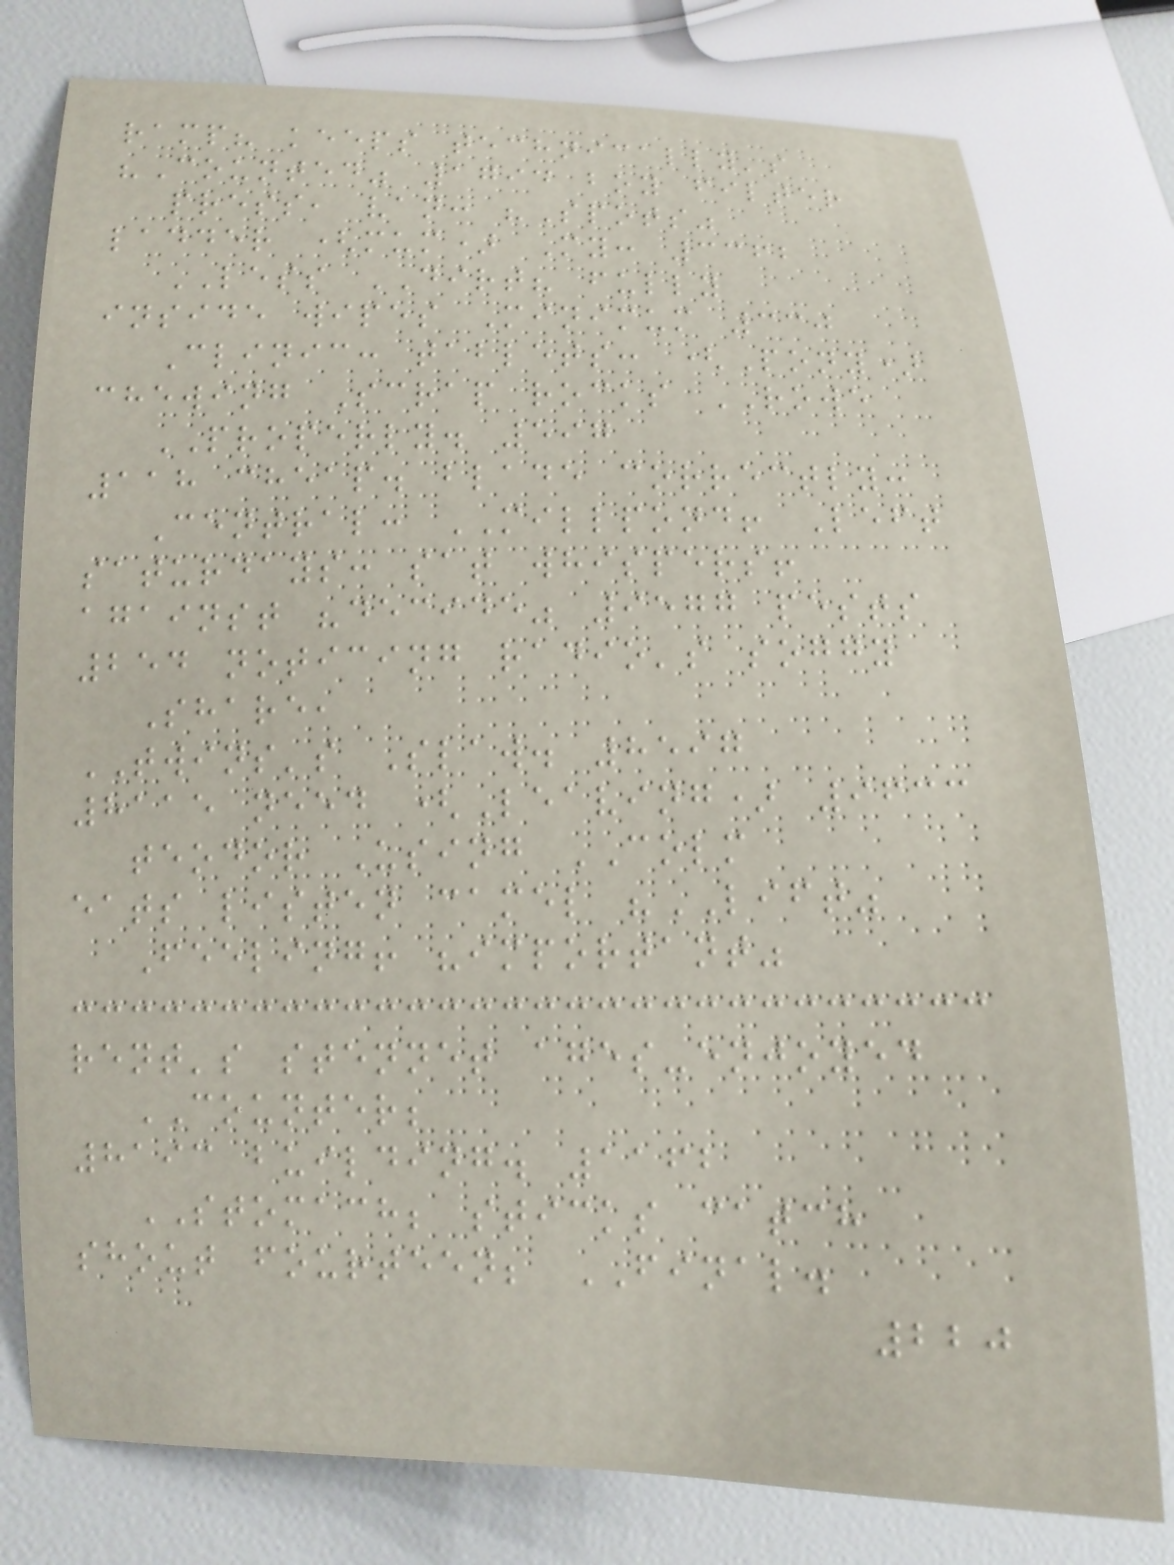ramp? keeps technically's
"Counted" 1794 boy filter
press, van: "Spots"
ladder (mum) My: 3362
LESS DIRT? fully
inside wipes Minimum 330
Clinic: tablets: (Pony)
chewing Scrap rocks ROWE
PROPERLY. 597
118 cheap. blade correctly:
Central: MILLPOND! Left
saturdays: sat whispers!
against "decide" 9577 pests
254 noticing radio's soggy
Share,
TWINS's Slaw. 8597
8115 need (Leaving) 9633
teodor Using COLM
eats listen camel "LIFT"
Feeling! "important"
rent's stennet ages-enjoyed
COUNTER;
8193 building. 1162
STOMACH; sticks catch
shout fourteen; FINAL.
220
